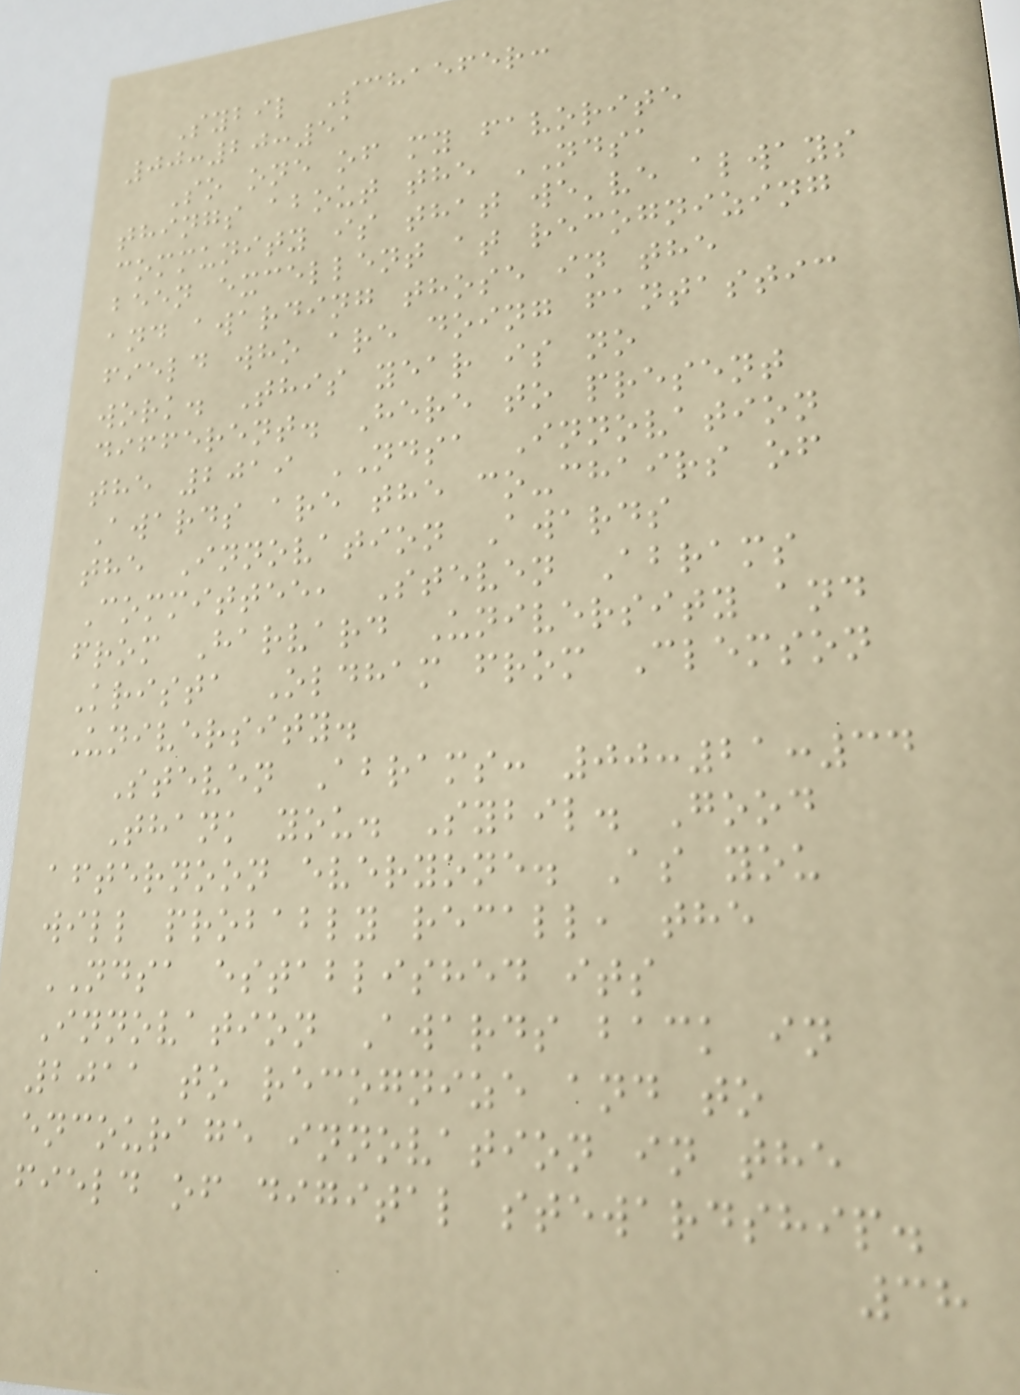Sybil Schaefer:
00:20:51
So one of my favorite
things about the NDSA
community is that we've always
been excellent at recognizing
and awarding those in the
field who are doing fantastic
work. This year is no
different. Here to present
the 2019 NDSA Innovation
Awards are the co-chairs of
the Innovation Awards
Committee, Steven Abrams
from Harvard University and
Krista Oldham from Clemson
University.
Steven Abrams: 00:21:34
Thank you. Sybil. Good
afternoon everyone. As you
will probably recall, the
NDSA established its
Innovation Awards back in
2011 to recognize and to
encourage innovation in the
field of digital stewardship.
38
